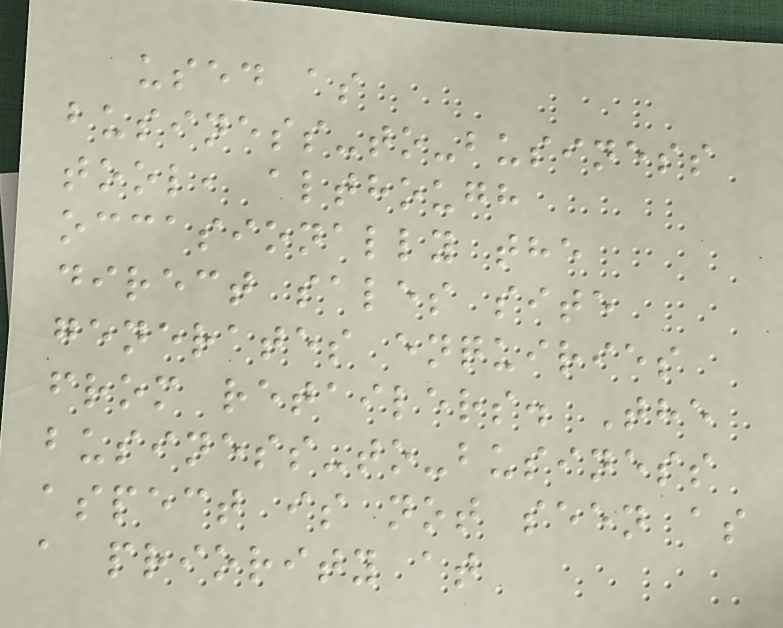used as
business-to-business
tool, although
occasionally the
direct sales site
generates enquiries
from retailers. The
business-to-business
aspect is not seen as
a priority at
